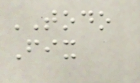TODO
Fix
